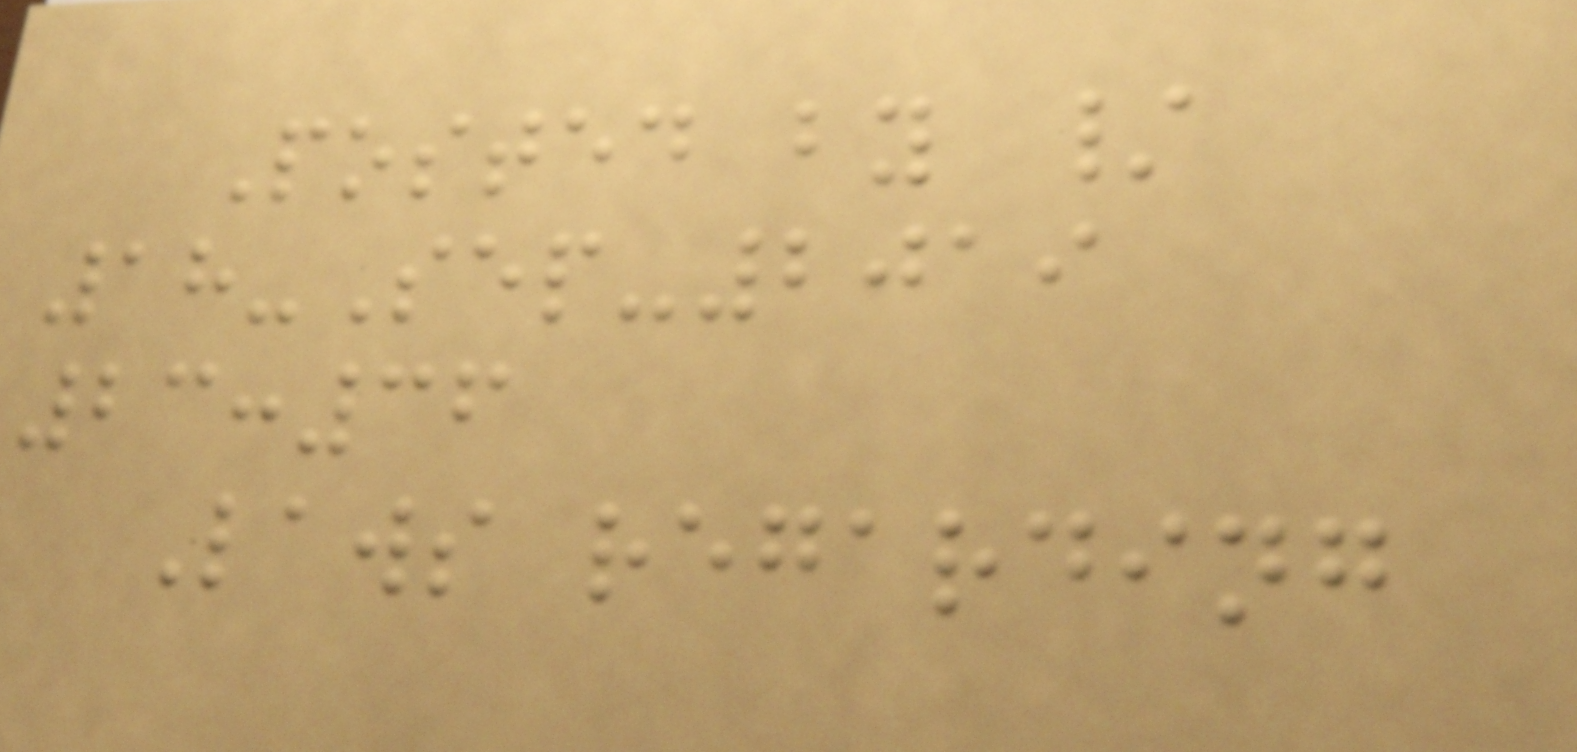Posted by /
18-Sep-2019
23:36
Laws regarding
